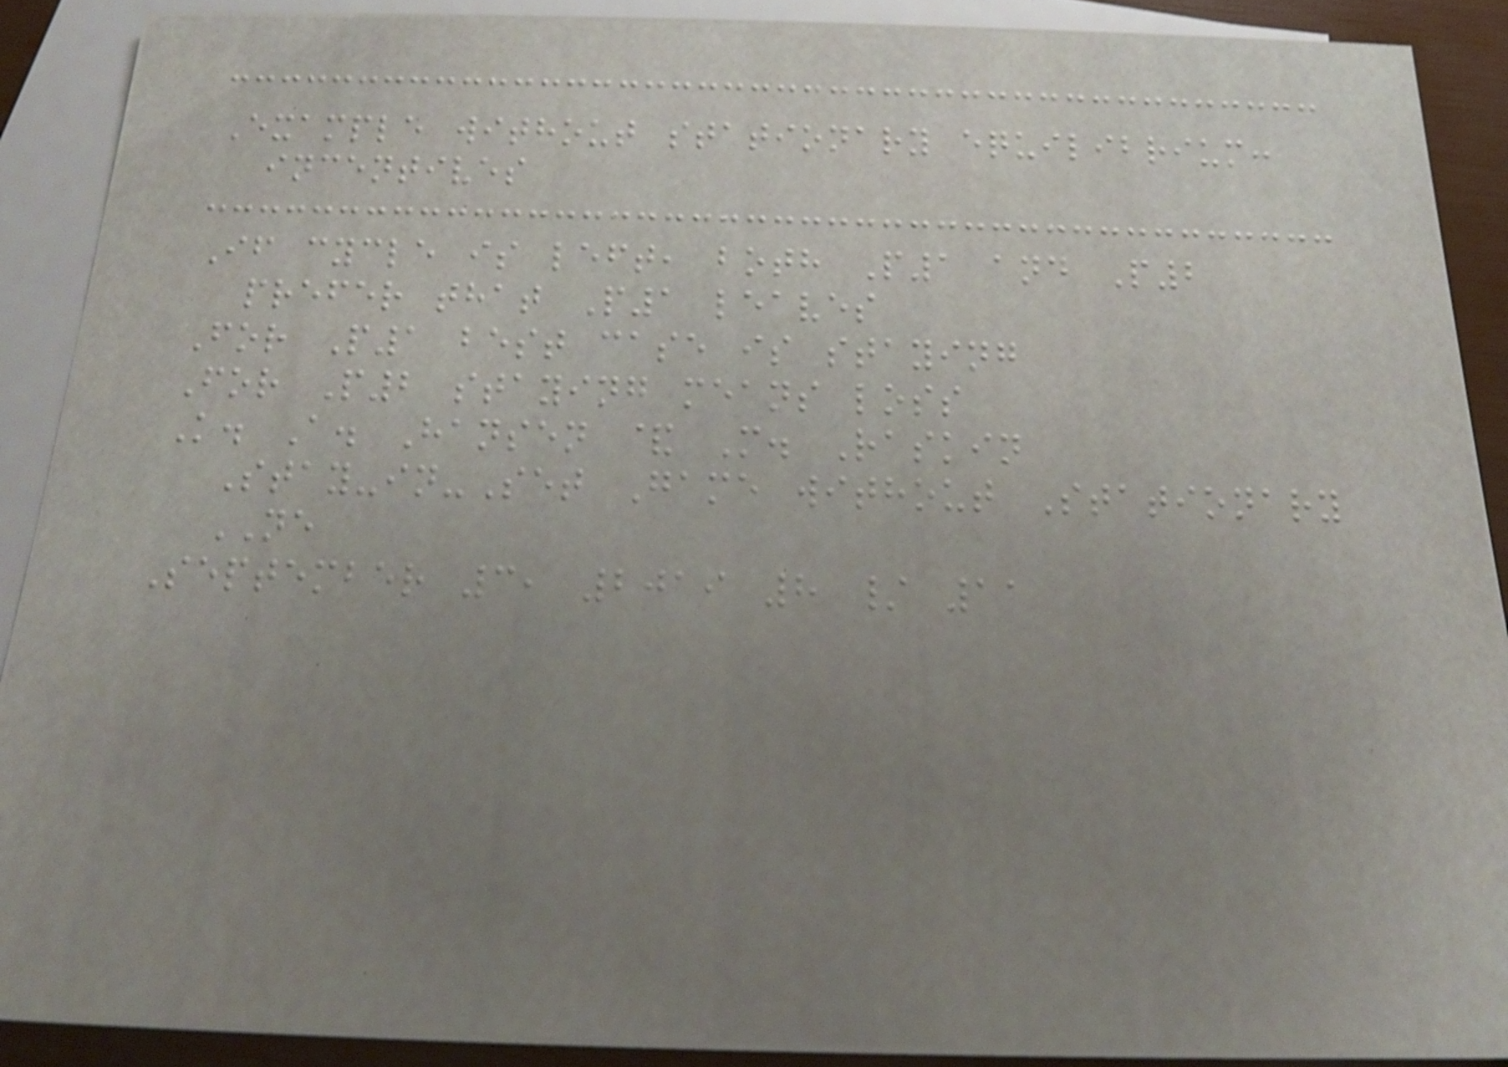Example without stationary equilibrium:
incentives
If cycle is left, both P1 and P2
prefer that P1 leaves
For P1 best case is staying
For P2 staying means loss
K. A. Hansen & M. Raskin
Stay-in-Set Game without Stationary
NE
September 3, 2019 8 / 11
